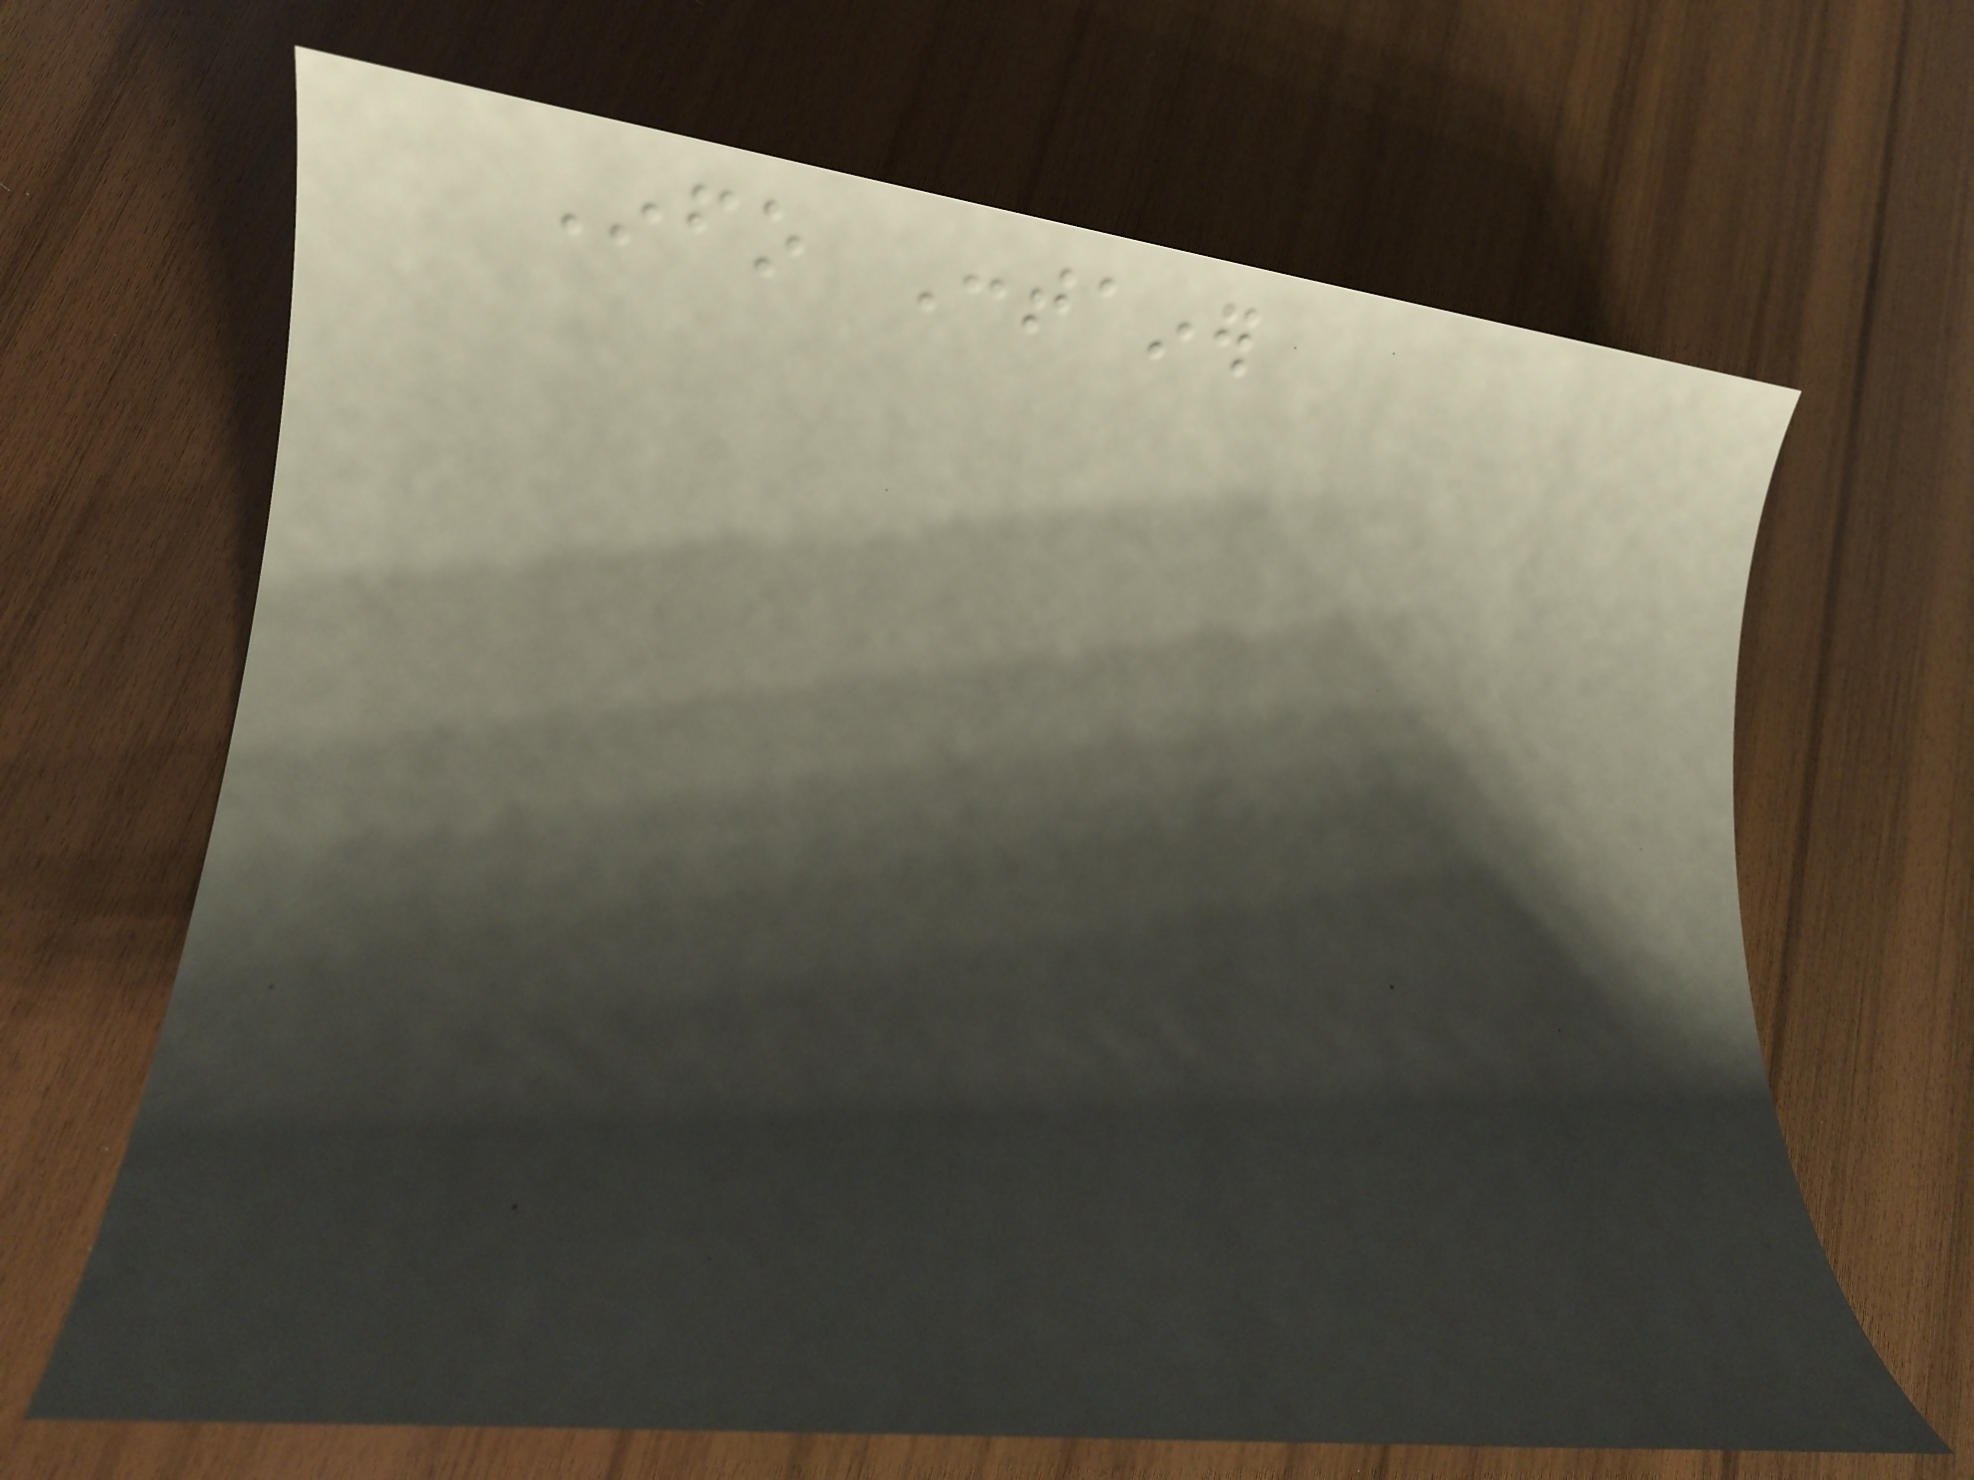Info Container
